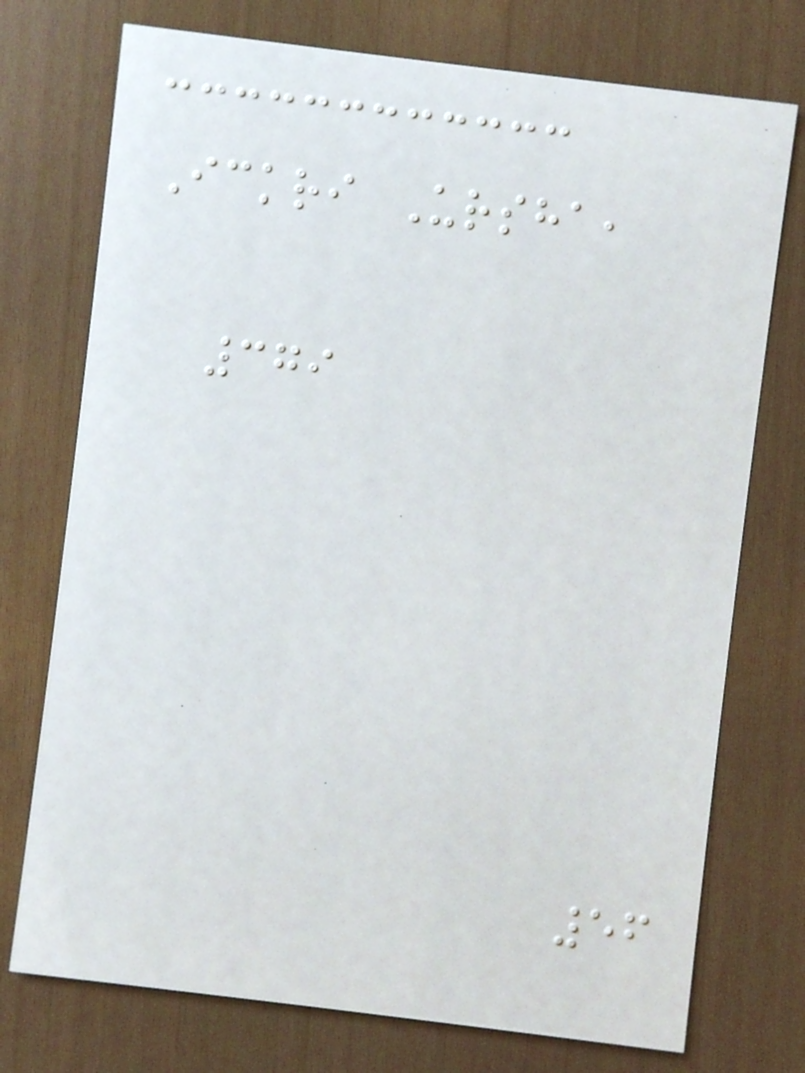Ickri Ursha,
379
56
